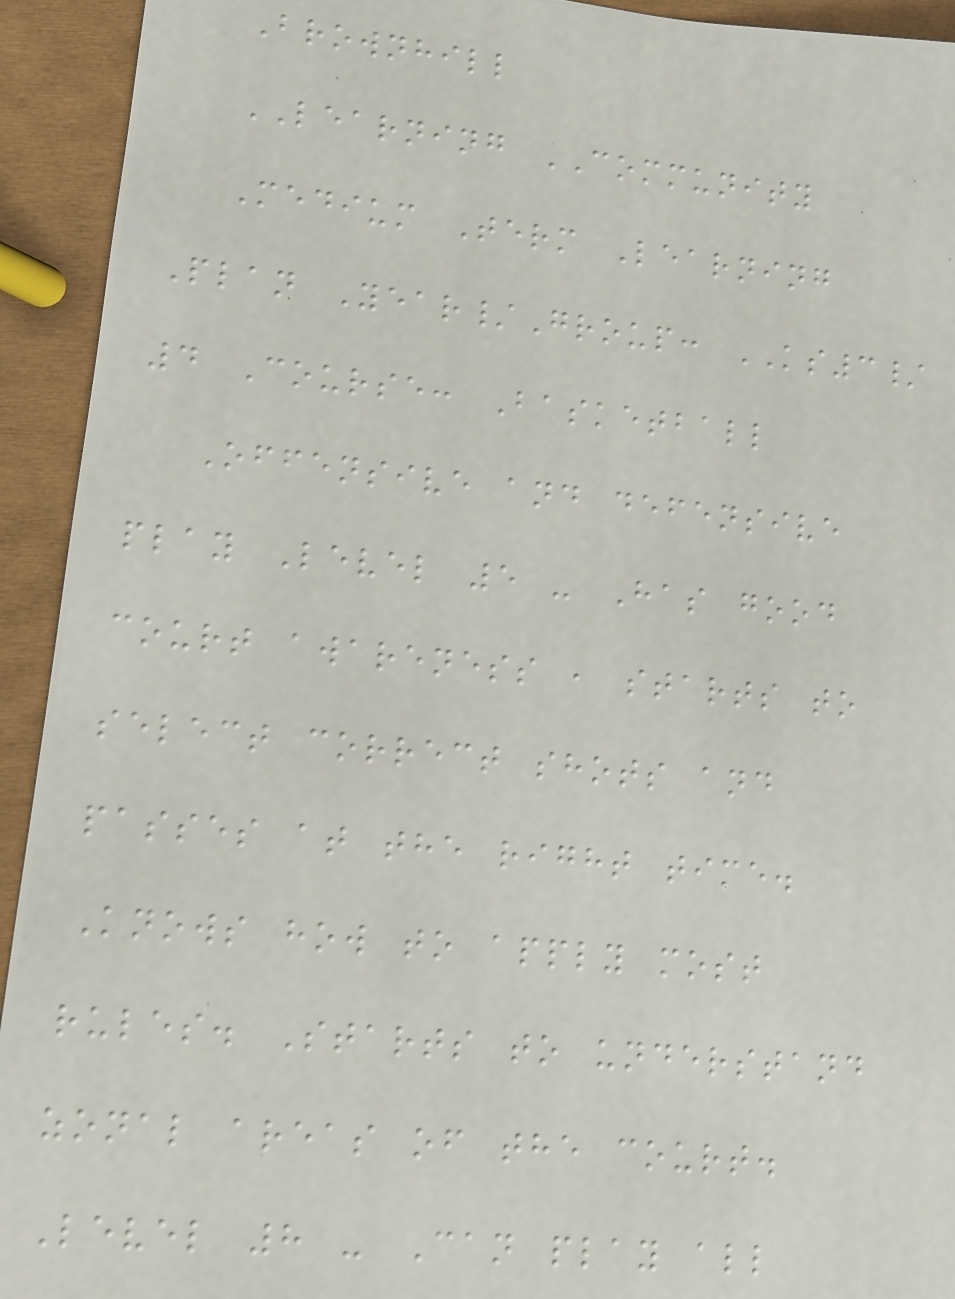Brownhill
LEARNING COMMUNITY
Medium Term Learning
Plan Year/Group: KS3/
4 Course: Basketball
Offensive and defensive
play Level 5 - Has good
court awareness , starts to
select correct shots and
passes at the right time.
Knows how to apply most
rules. Starts to understand
zonal areas of the court.
Level 8 - Can play all
